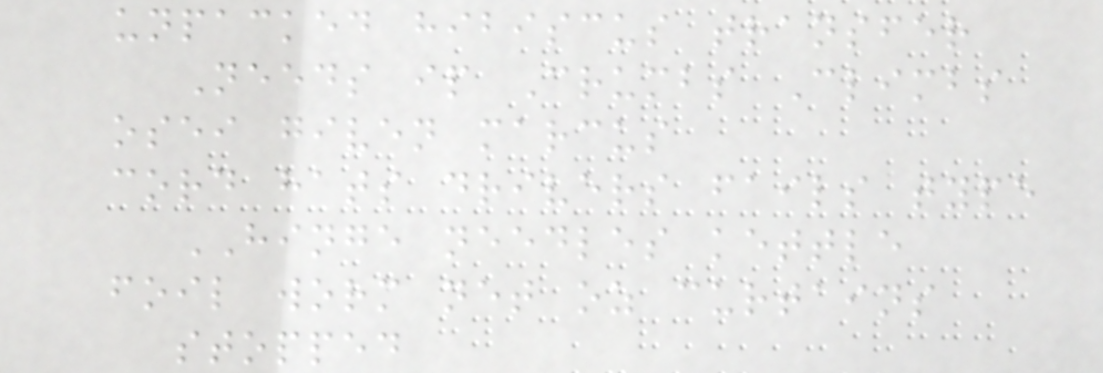unpacked hibiscus transfer
Needs ip Crumbs Climbs
osei given marcus
cord hats drivers fails type
HINGE needles kettle
foil worm net oz curtains
stopped
